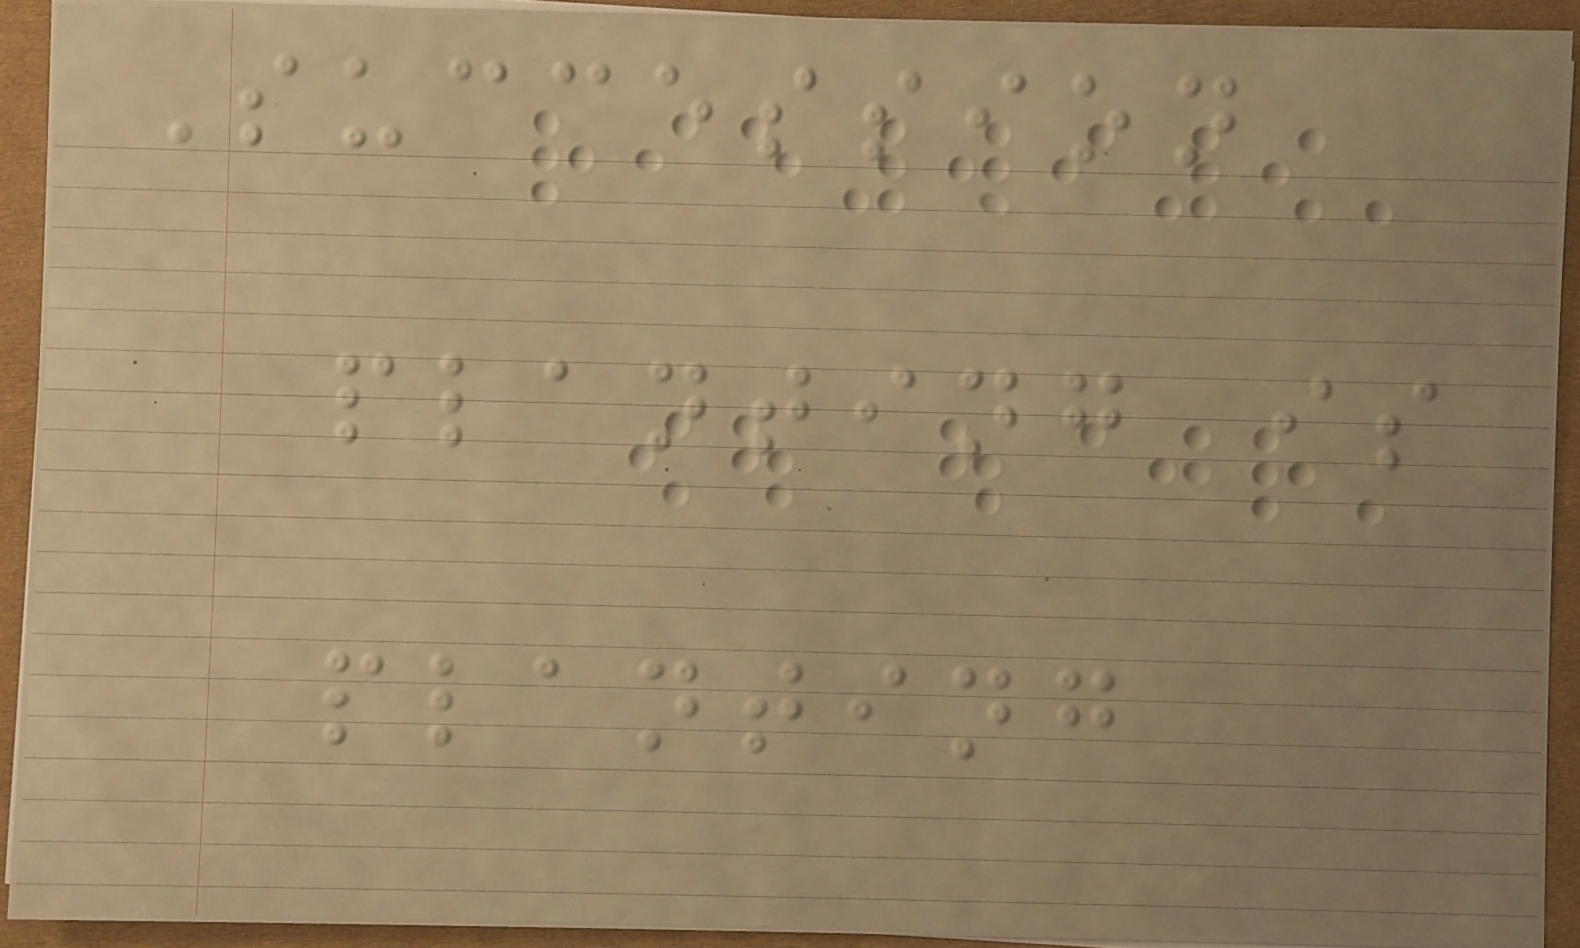Succession
planting is
planting
